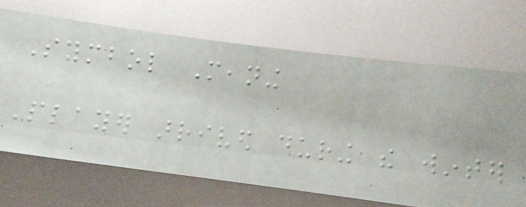Symbol Meaning
Player arrived during the winter
